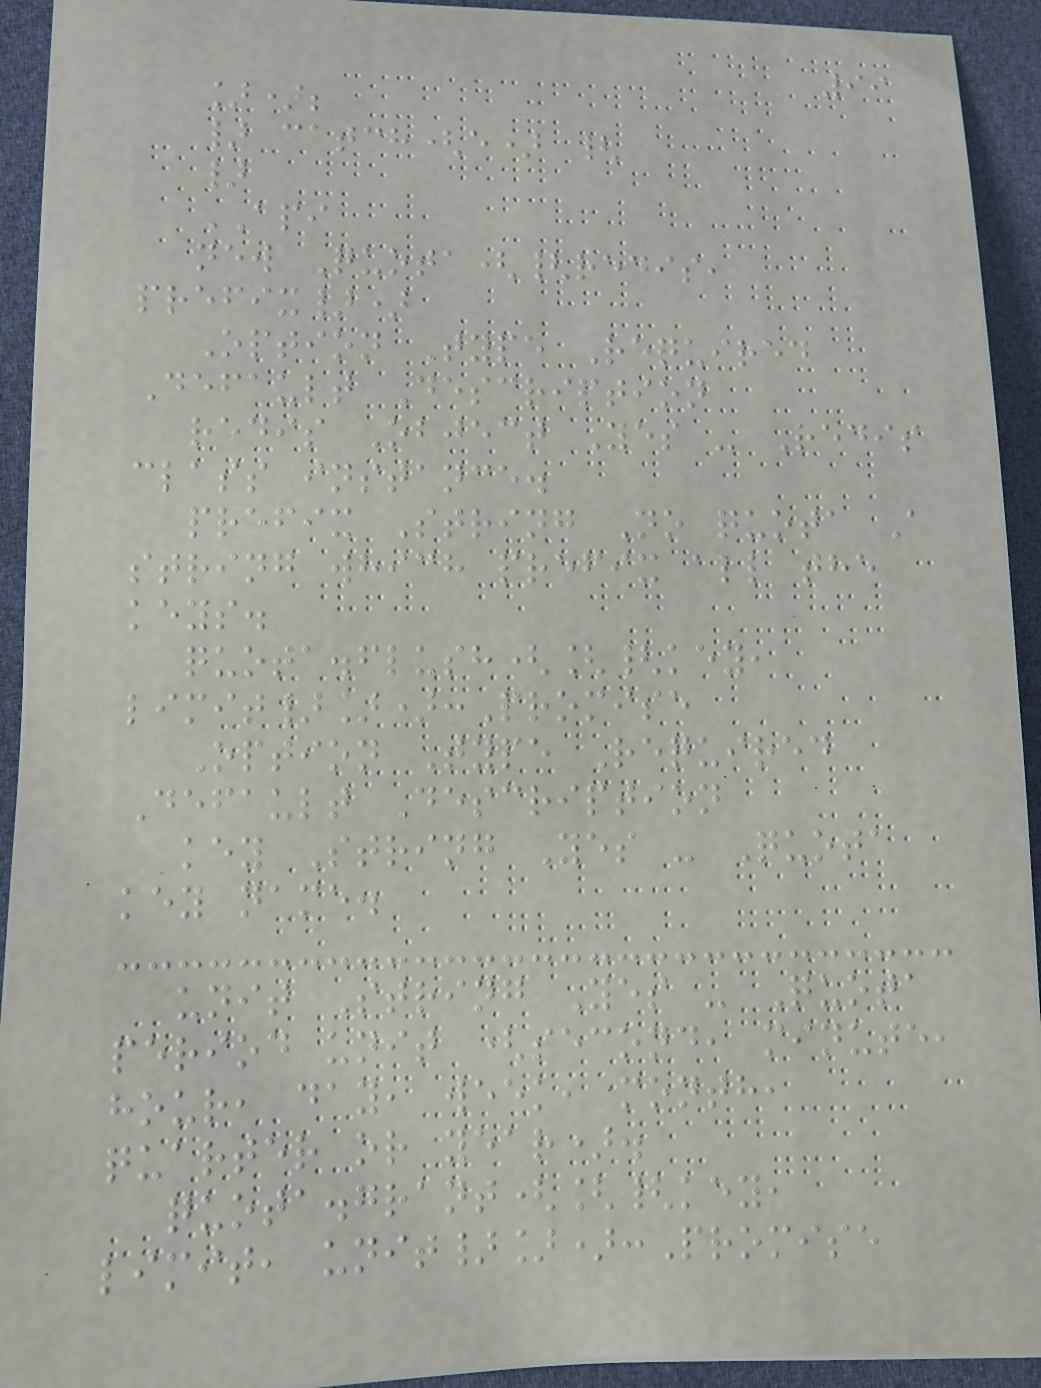99
]);
} catch(e) {
}
API
new Quota({redis,
prefix})
Option Type Required
Default Description
redis Object Yes - Redis
class instance.
prefix String No quota A
string which prefix all the
keys.
quota.flush([{key,
limit}]):Promise
Option Type Required
Default Description
key String Yes - Quota
key name.
unit String Yes - Quota
period unit (second, minute,
hour, day, week, month,
quarter or year).
quota.grant([{key,
limit, unit}]):Promise
